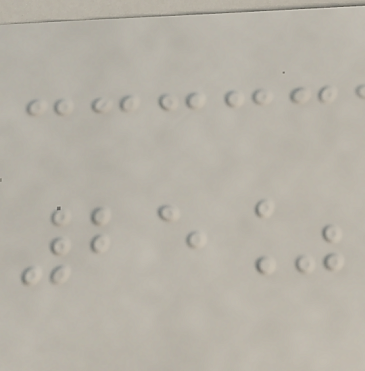25%
